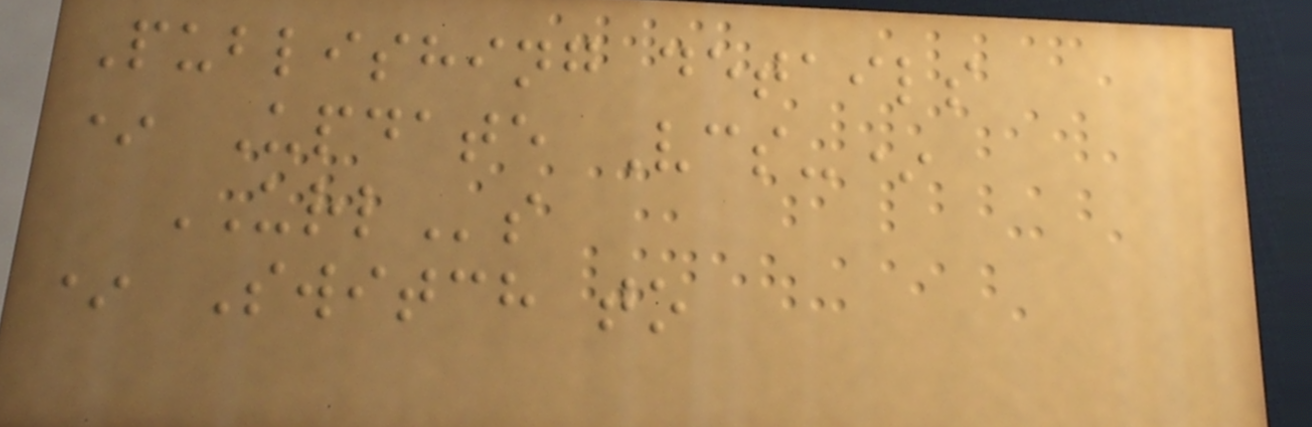Publishing details
* Update Vcs-*
URLs
* Switch to
